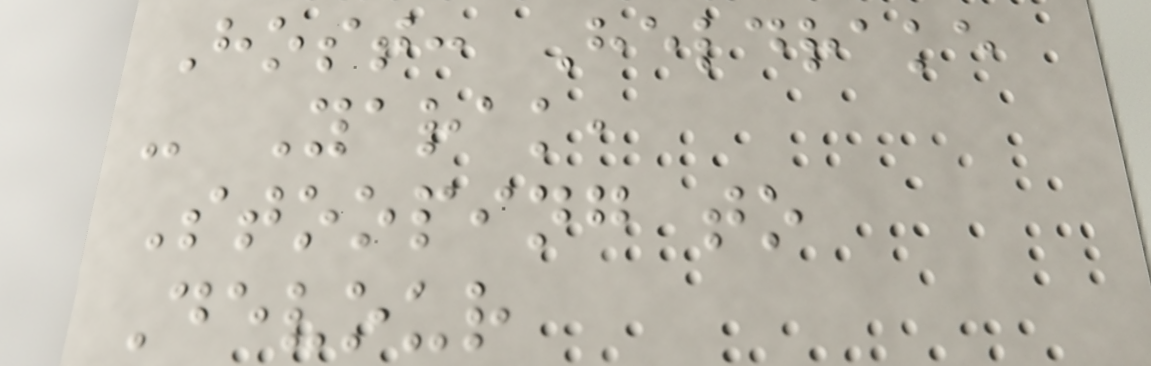Host: Heldrake
- Yarak,
Stooping to
Devour
